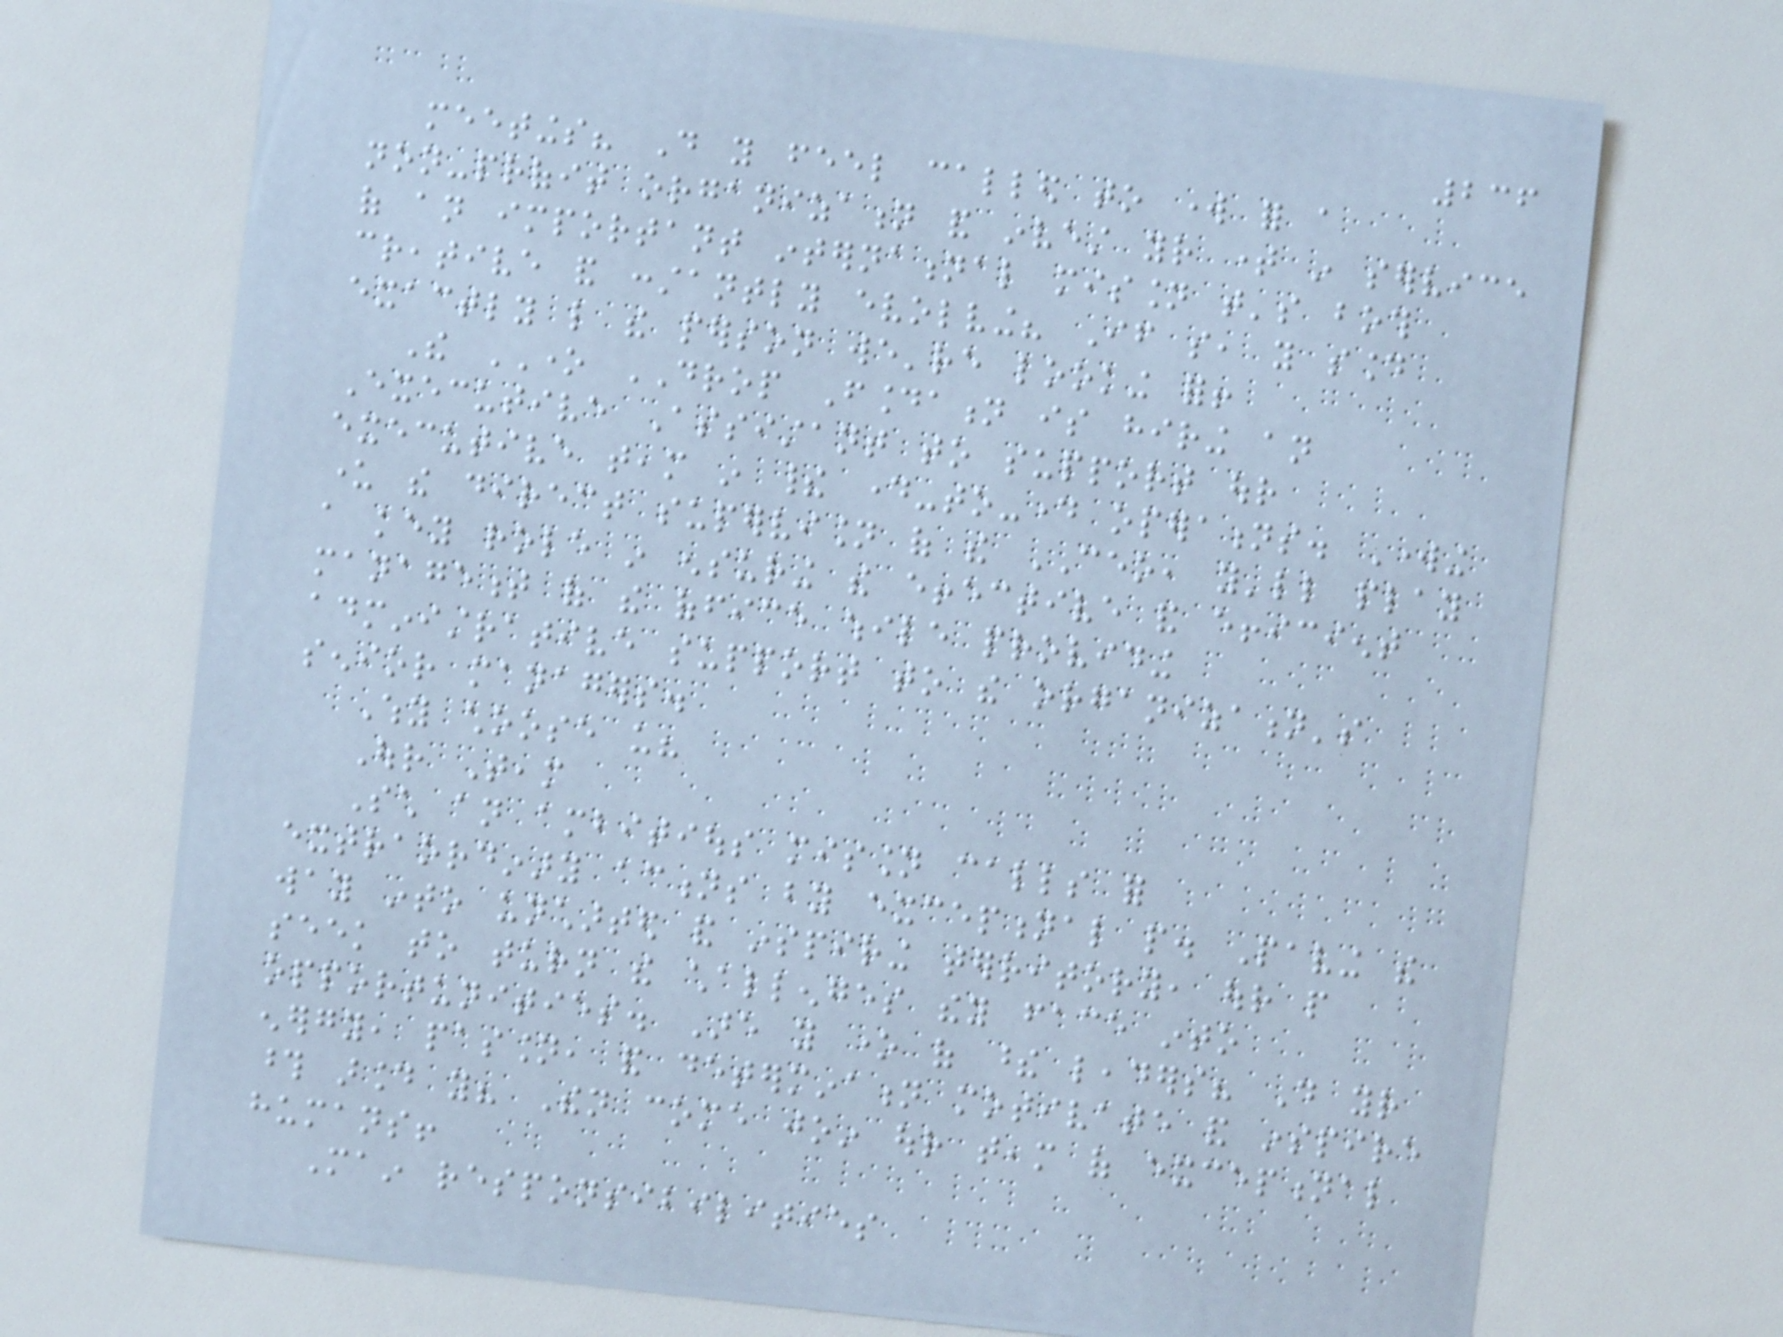236
meetings? Do you feel called to work for a
non-profit organization and invest your time in service
of an important international mission that's both
creative and constantly evolving? If so, you sound
exactly like the person we're looking for!
The ONE DROP Foundation is hiring an
Executive Assistant to support our
executive team in their day-to-day operations. Working
under the direct supervision of the CEO, you'll play
a key role in ensuring the effective and efficient
management of the office while providing
administrative support to the organization's
senior managers.
Why choose us?
Our Team
Such an ambitious mission calls for
extraordinary actions by exceptional people. Paving the
way into uncharted and inspiring territory, our people
seek to turn the challenges they face into
opportunities. Are you one of these leaders? Do your
energy, passion, and determination motivate and inspire
those around you? Then come join our team of exceptional
humans!
Main responsibilities
